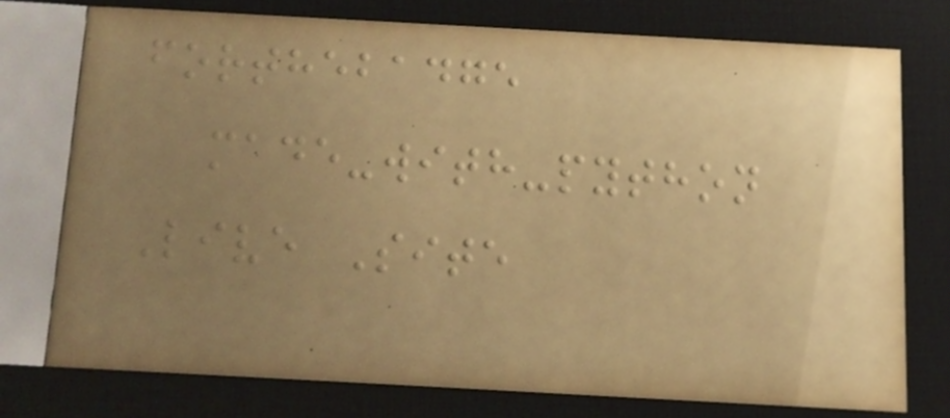forthebadge
made-with-python
Live Site
